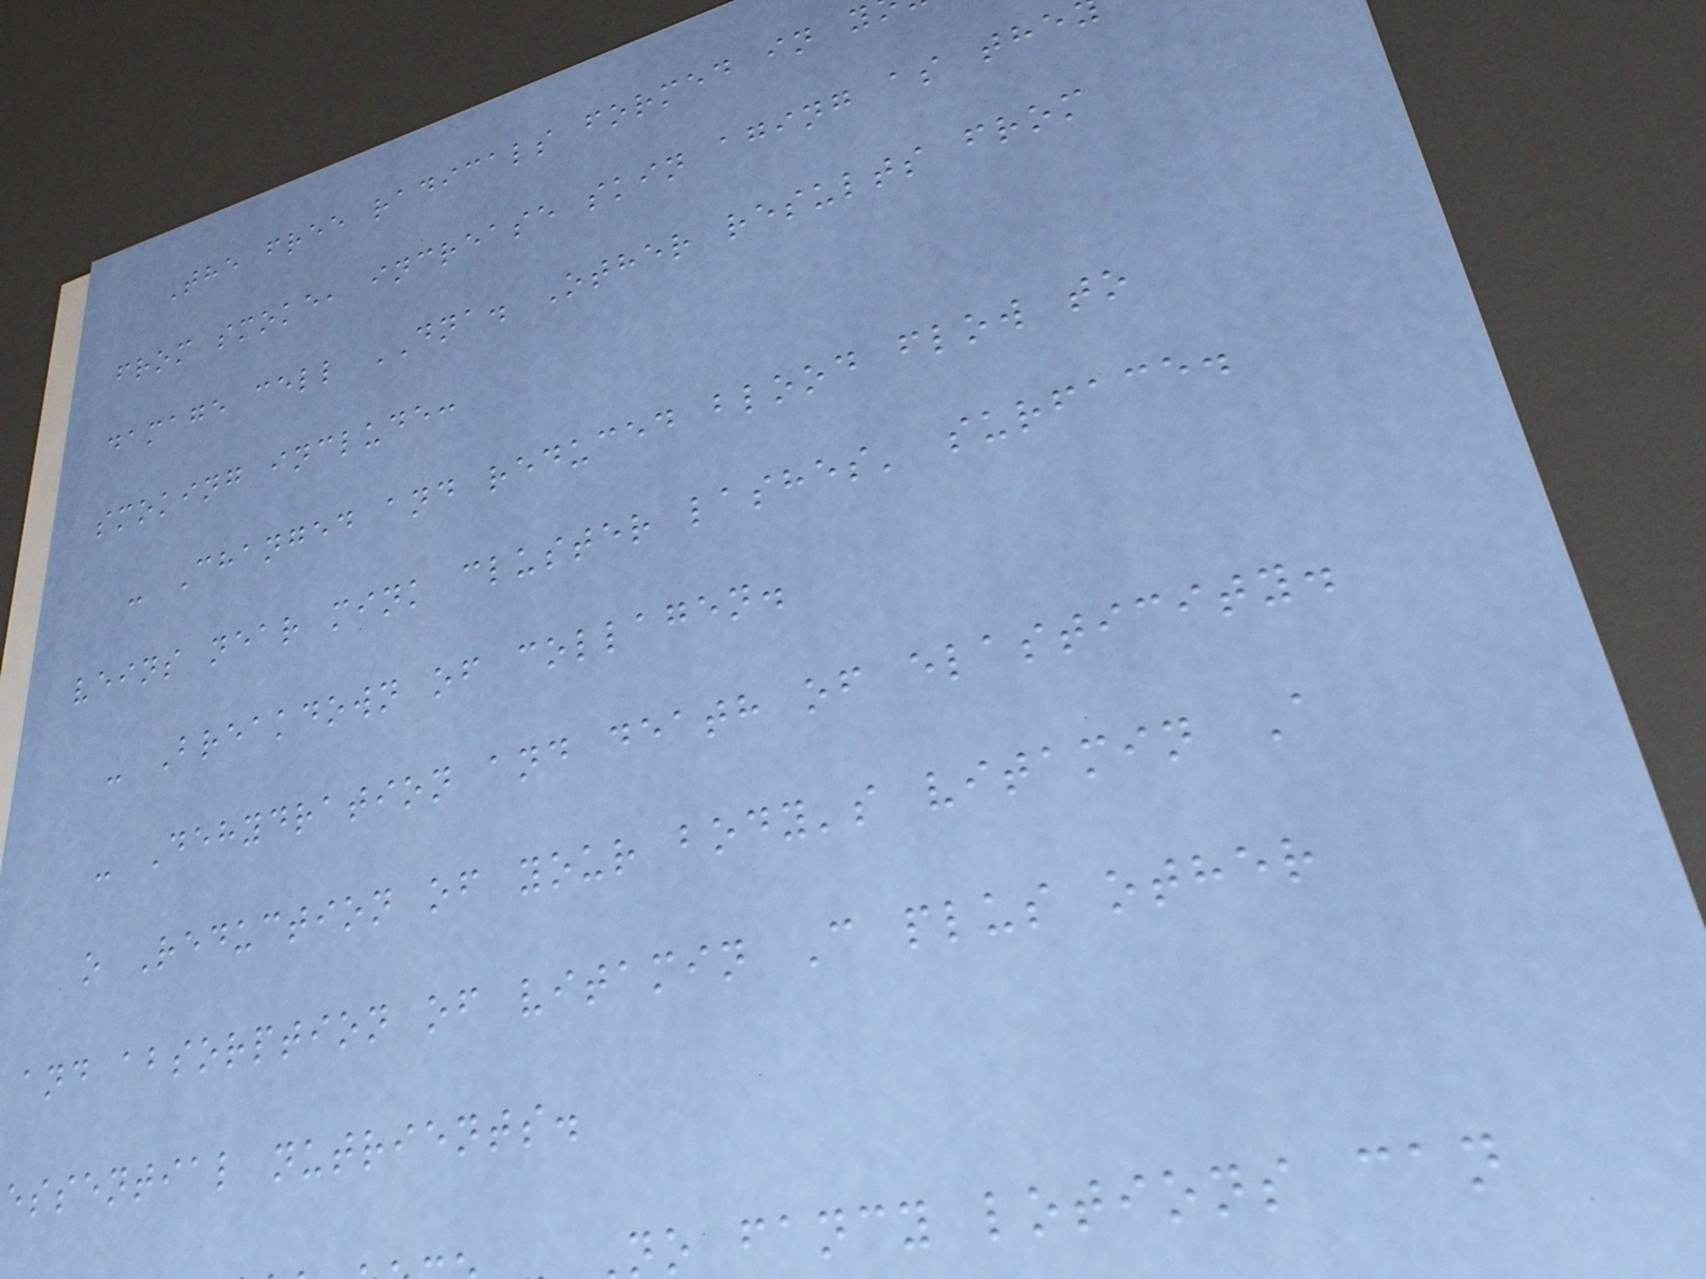The free radicals formed in y
from smoke, increase skin aging as the
damage cell DNA. Other results from
smoking include:
- Changed and reduced blood flow to
veins near mink cluster lashes' surface.
- Breakdown of collagen.
- Dehydration and death of elasticity.
o Reduction of your body's vitamin A
and absorption of vitamin C plus other
essential nutrients.
no fancy lotions can
